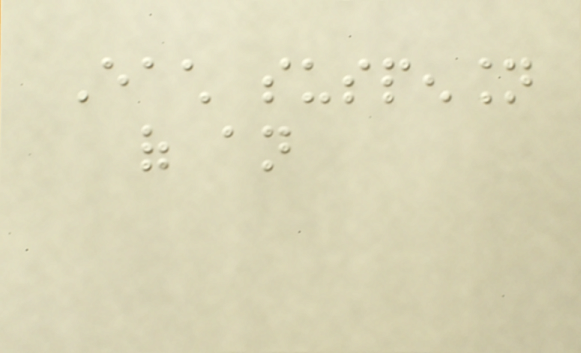Each suspension
of an
